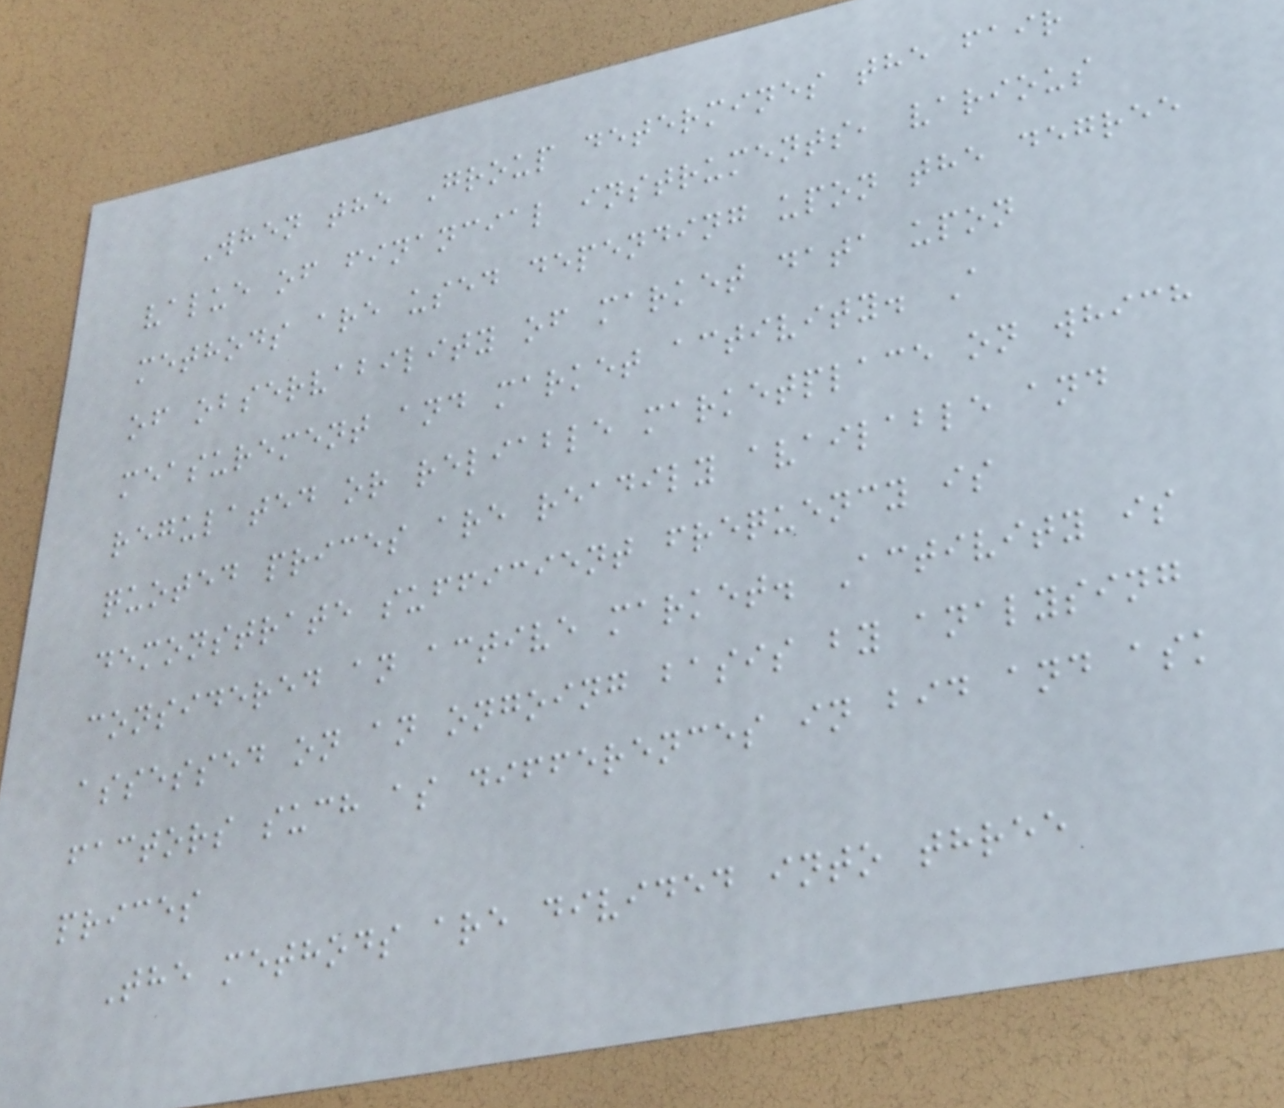When the Group determines the fair
value of financial instruments, various
methods are used depending upon the degree
of observability of market data upon
measurement and market activity. A
regulated or reliable marketplace on which
quoted prices are readily available and
demonstrate sufficient frequency is
considered an active market. Activity is
assessed on an ongoing basis by analysing
factors such as differences in bid and ask
prices
The methods are divided into three
